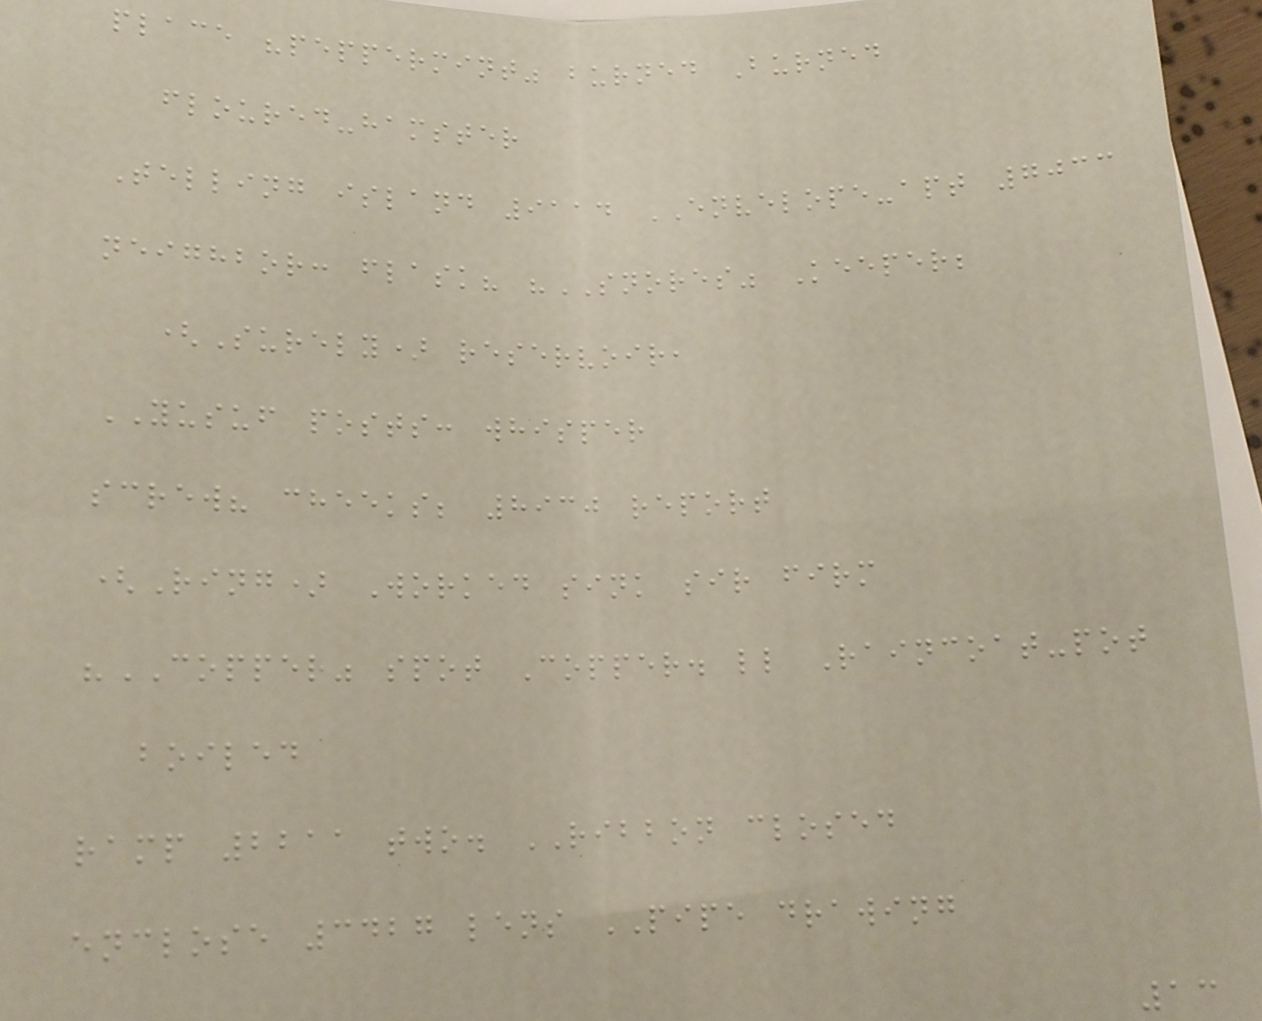place "peppermint" burned Burned
floured-hamster
Telling island 9114 ENVELOPE-apt 7033
neighbor: flask? "SNORES" Keeper;
(Surely) reservoir,
YUSUF posts: whisper
screw? cheeks; 8930 report
(Ring) Worked sink sir firm
"COPPER" spot Copper. ll Raincoat-pot
boiled
ramp 2211 two. RIBBON closed
enclose 3427 lens PIPE drawing
13
